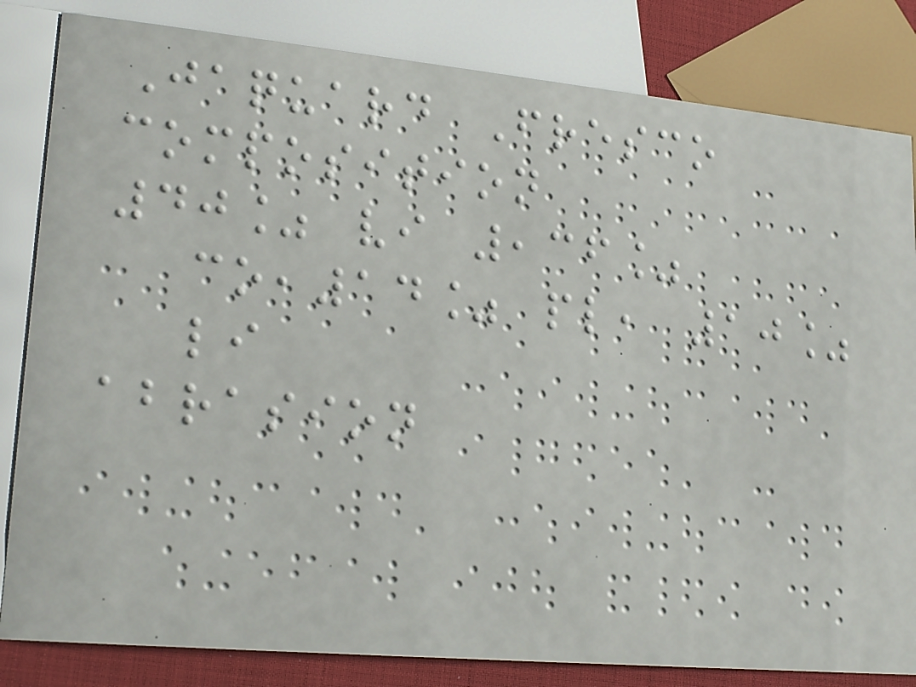Jaquard Fresco
composition
40% vi ,36%
co,14% pl, 10%
li
abrasion
